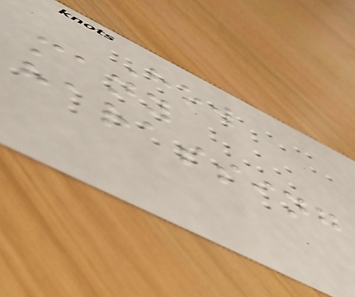How
many
harassing
